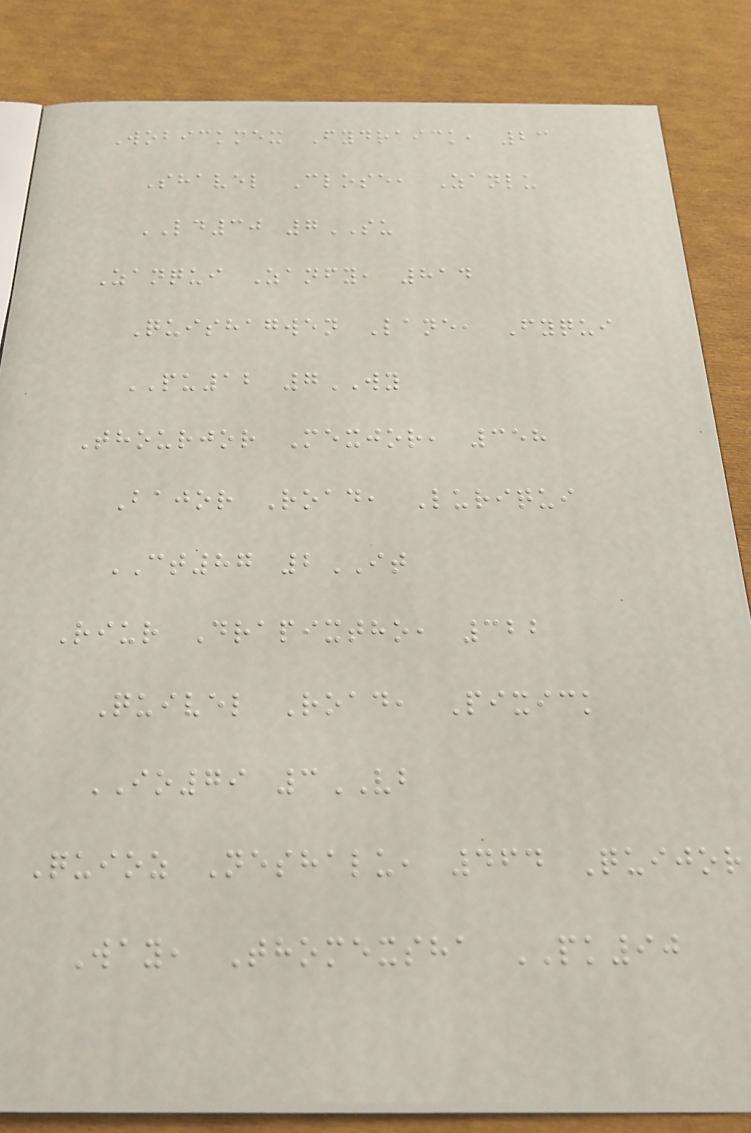Wobickmex Fydraick, 23
Shavel Close, Zanlu
LD30 7SU
Zanqui Zanfy, 814
Quishagwen Lane, Fyqui
PU12 7WY
Thourjor Mexjor, 358
Bajor Road, Luriqui
CT87 2IT
Riur Drapixtho, 322
Quivel Road, Pixick
IO79 3VB
Quioz Neshalu, 464 Quijor
Way, Thomexsha PK90
